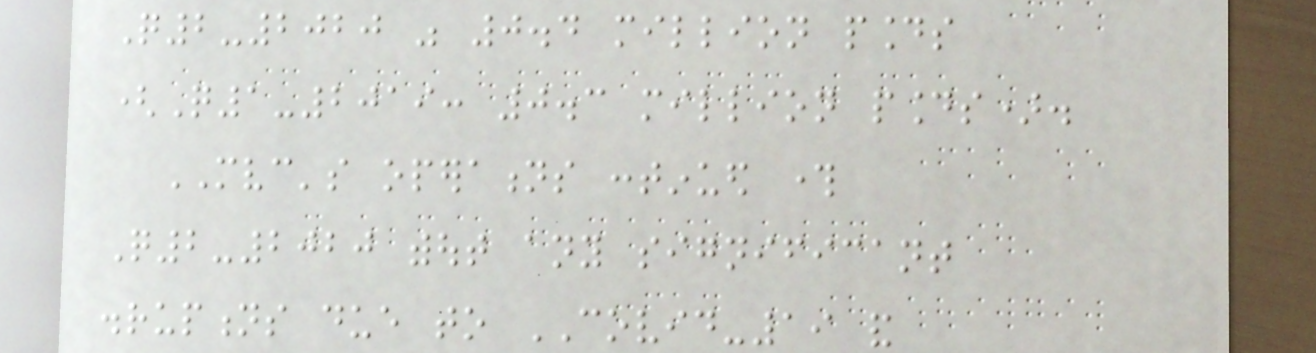Q2-2020 was 0.4 million pounds
(Q1-2019: 0.3 million pounds).
MVC's operations continued through
Q2-2020 without any significant
disruptions due to COVID-19 and
